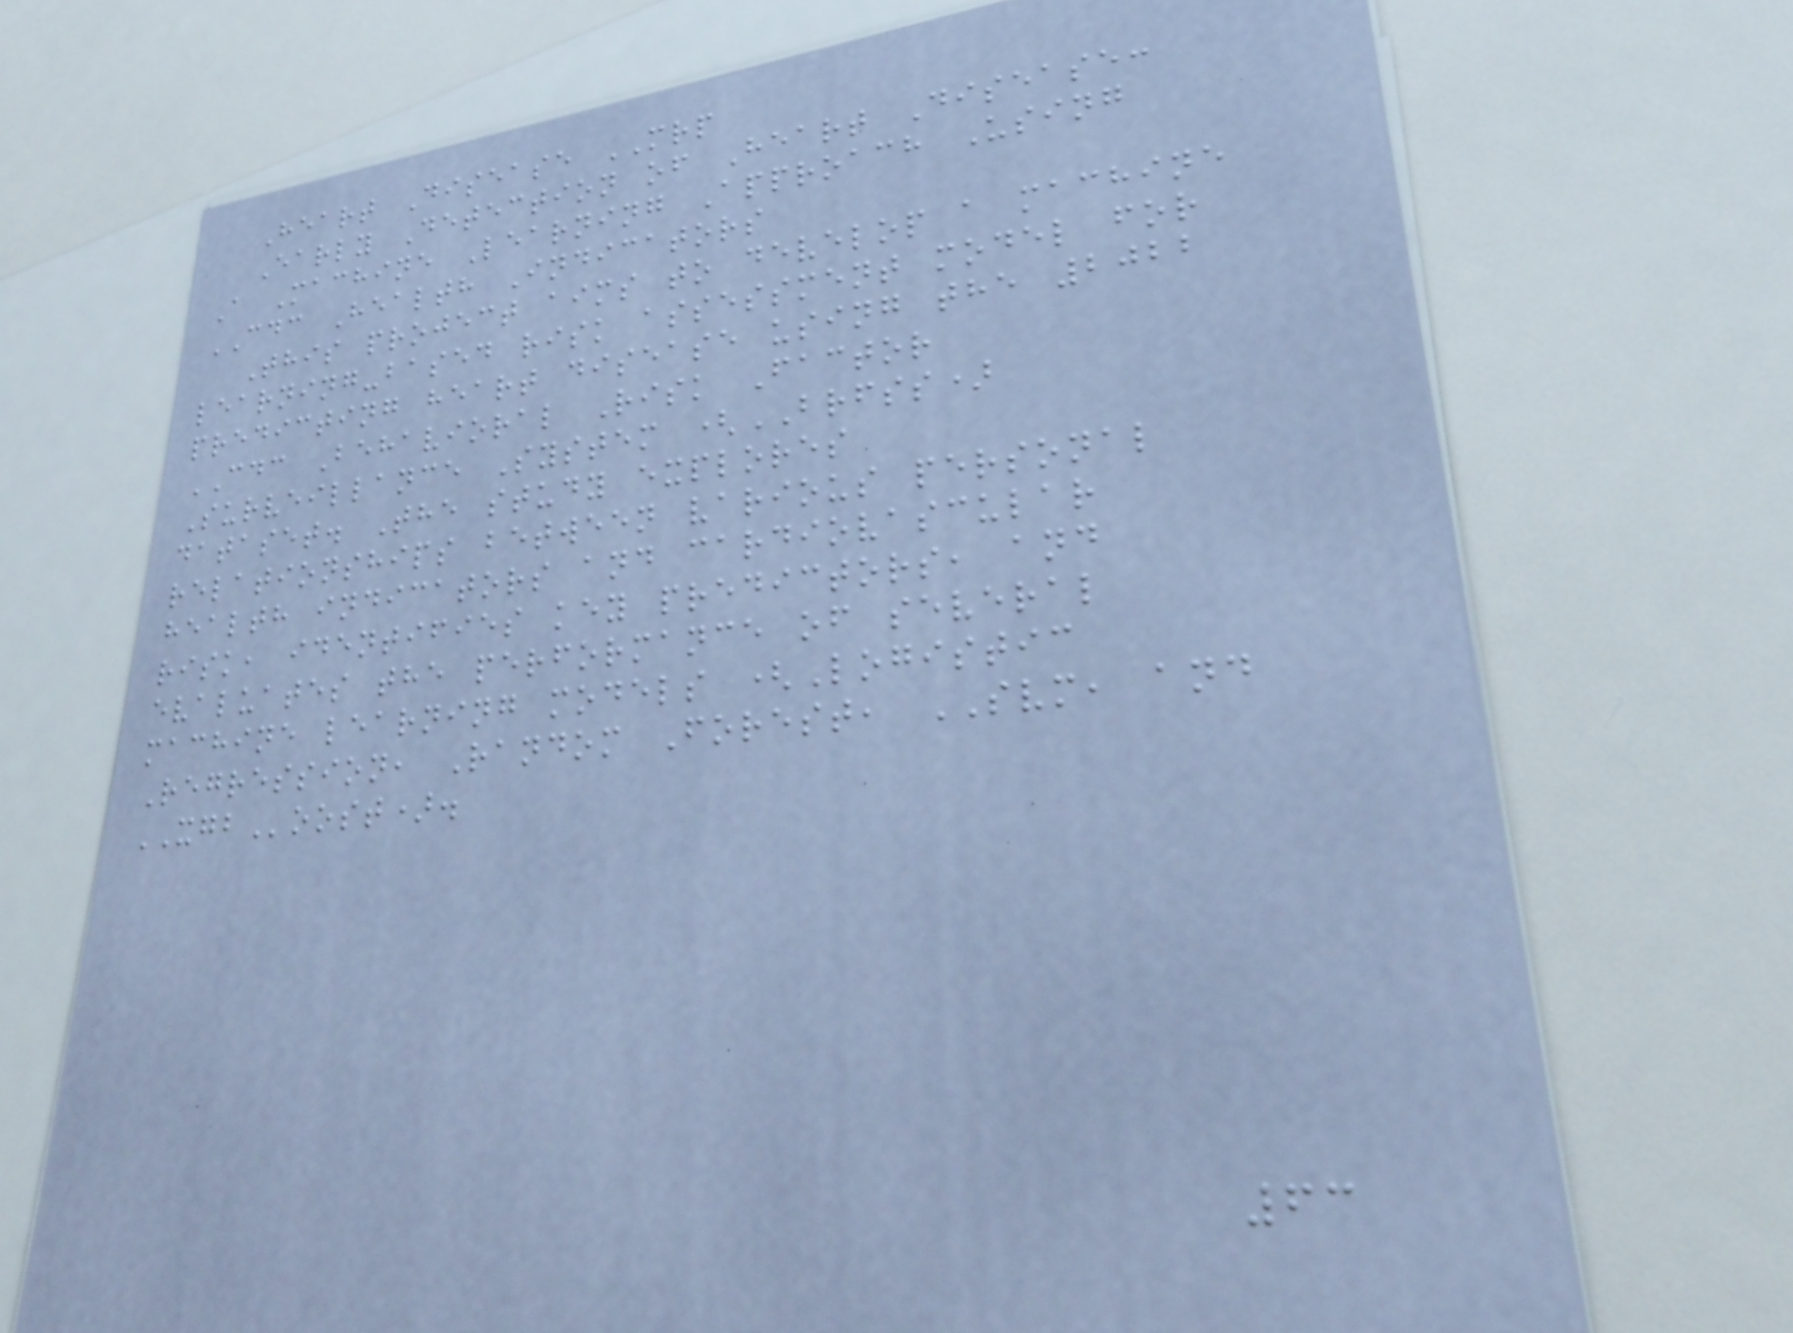Heart Disease MRP
Early Detection of Heart Disease:
A Machine Learning Approach Using
CDC Health Indicators
This project aims to develop a machine
learning-based risk assessment model for
predicting heart disease using the 2022
CDC Behavioral Risk Factor
Surveillance System (BRFSS)
dataset. The study explores
relationships between various personal
health indicators and cardiovascular
risk, identifies key predictors, and
evaluates the performance of several
machine learning models (Logistic
Regression, Random Forest, SVM, and
XGBoost).
63
